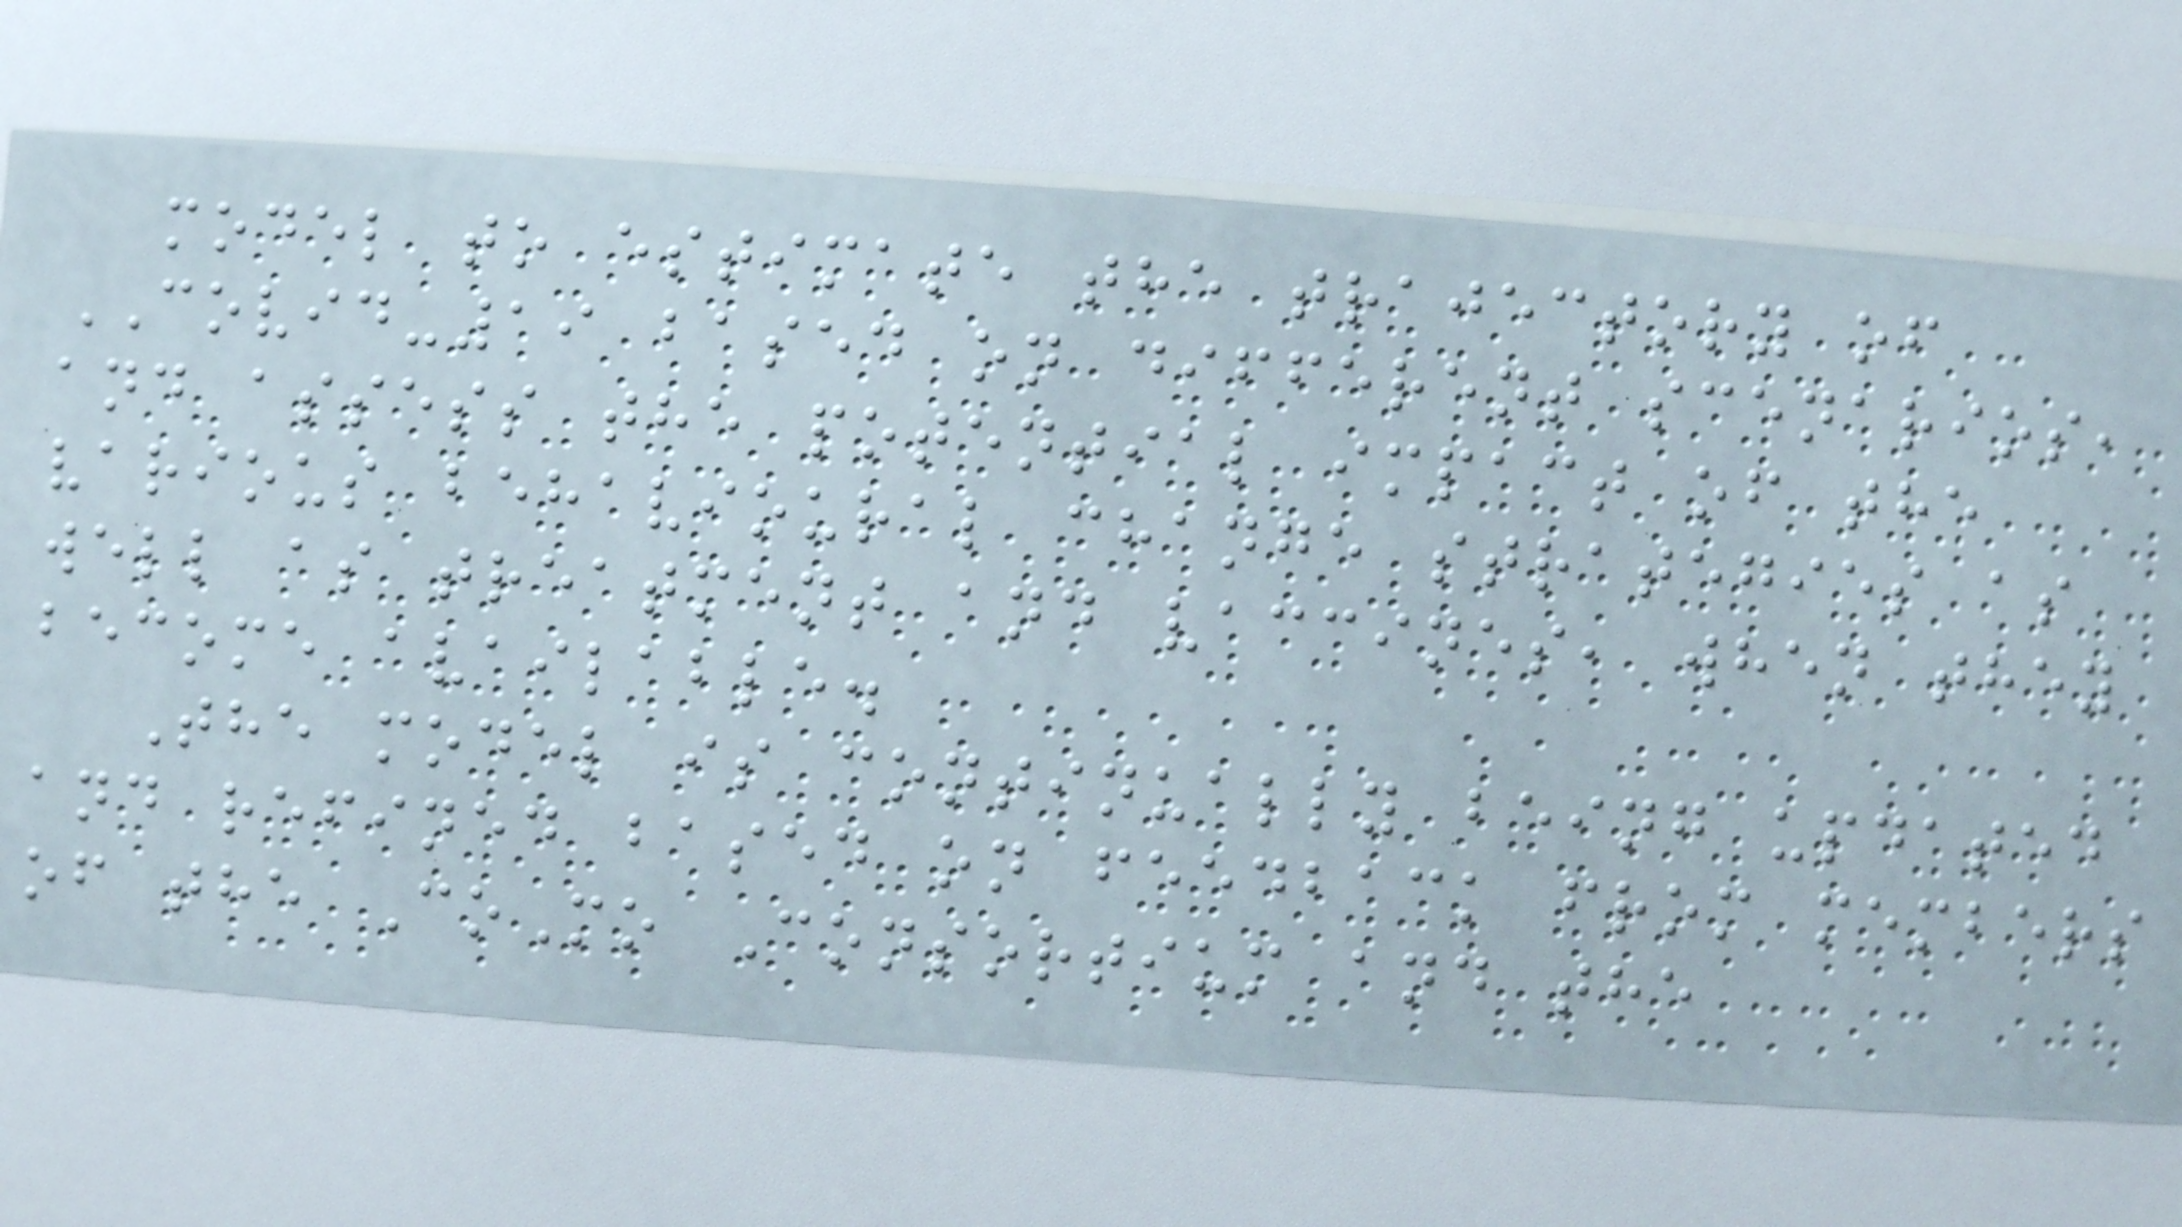model to estimate the trajectory of
COVID-19 based on different scenarios,
and assess the potential impact of the
various behavioural change strategies as
well as treatment and vaccines, when they
become available.
The model is continually being updated
and refined based on feedback from members
of the CoMo Consortium and the
